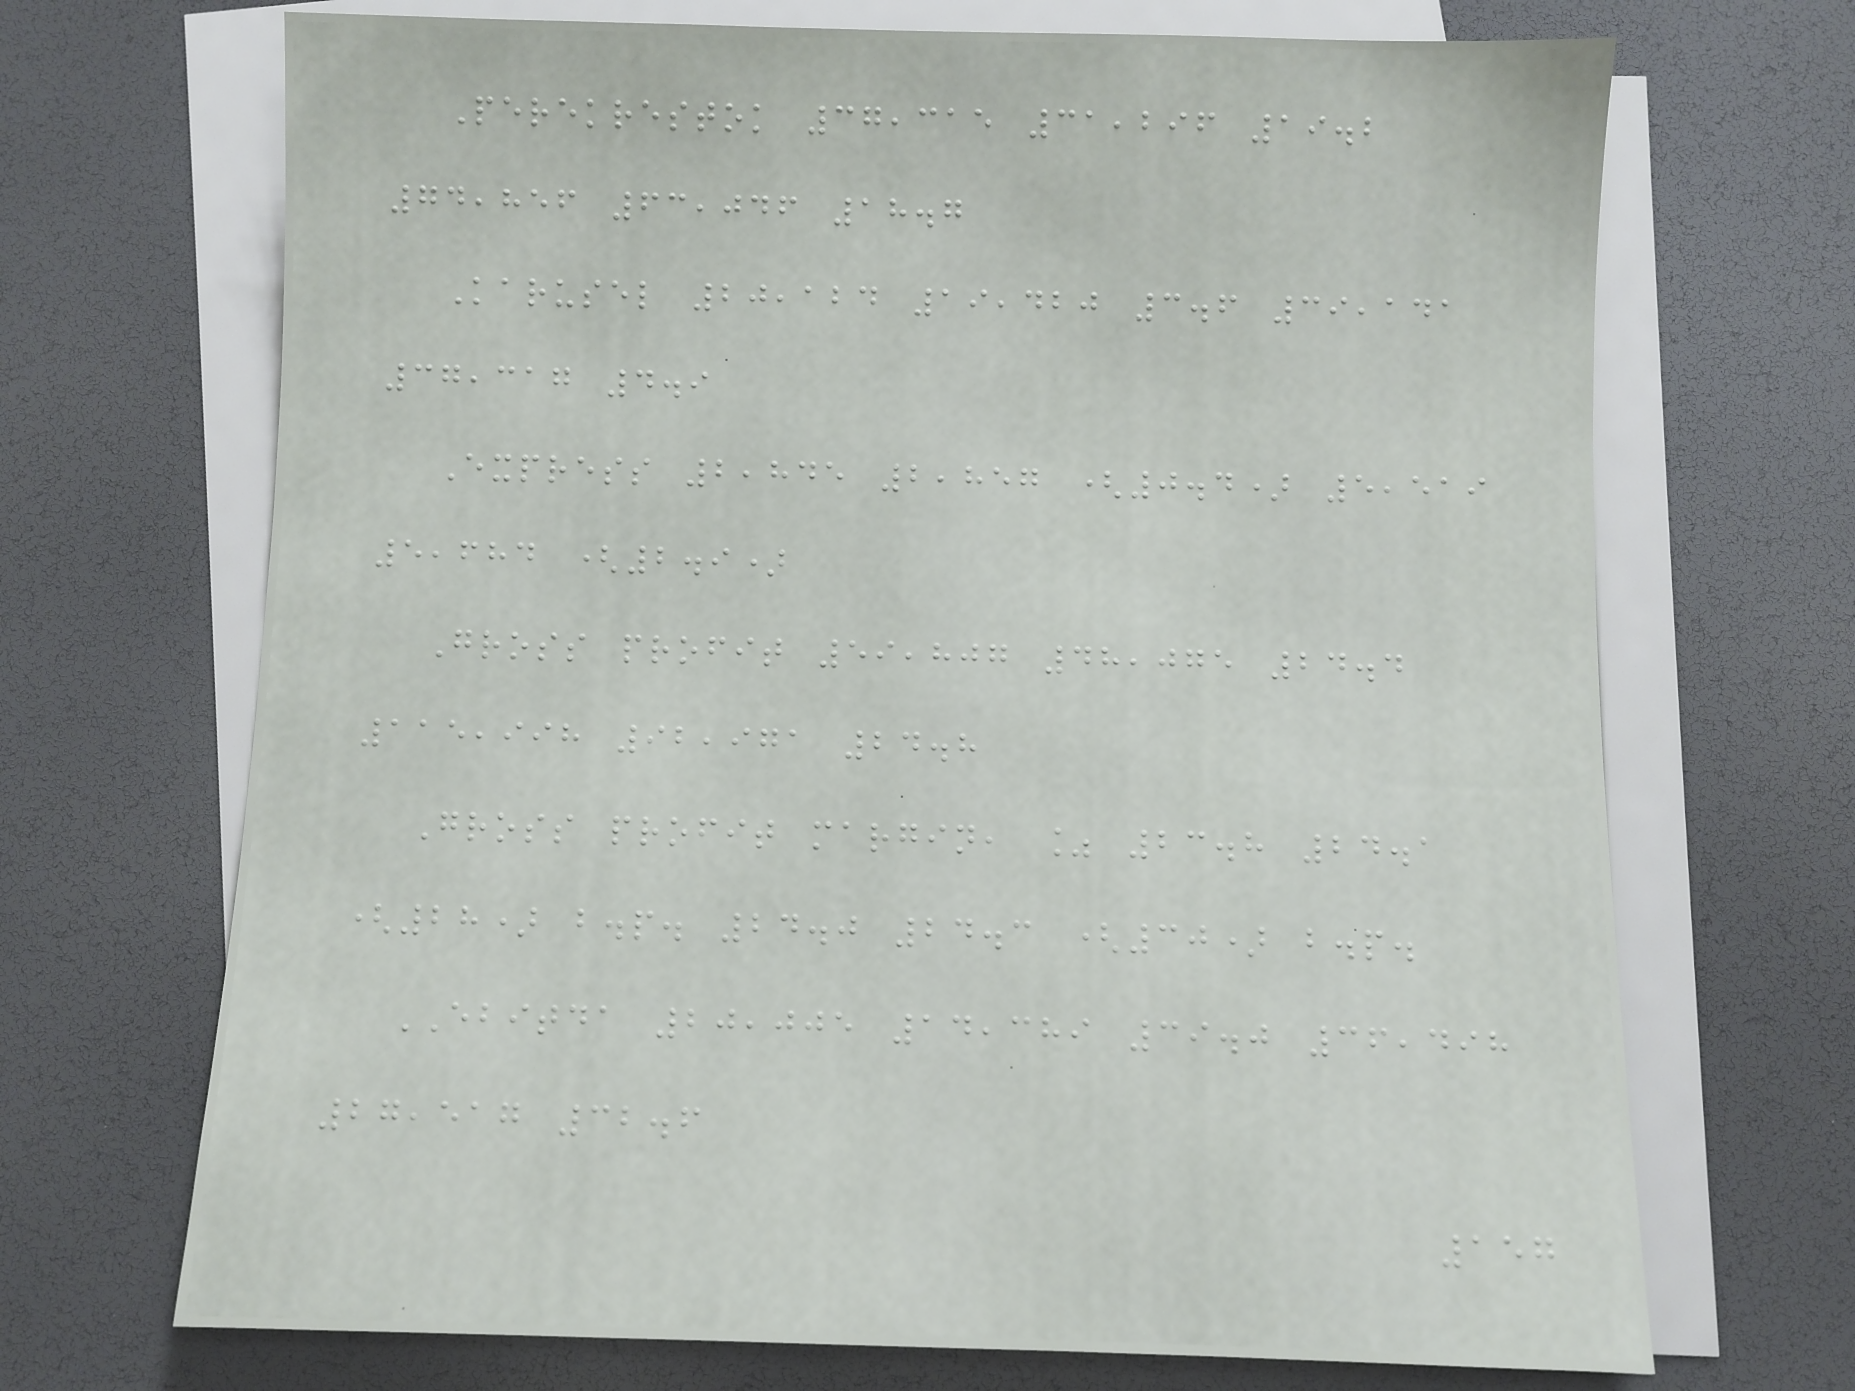Perekrestok 37,315 31,296 19.2
74,856 63,046 18.7
Karusel 20,124 19,420 3.6 39,141
37,317 4.9
Express 2,845 2,857 (0.4) 5,519
5,684 (2.9)
Gross profit 59,807 48,075 24.4
115,998 92,971 24.8
Gross profit margin, % 23.8 24.1
(28) b.p. 24.0 24.3 (30) b.p.
EBITDA 20,005 14,389 39.0 36,498
27,517 32.6
157
